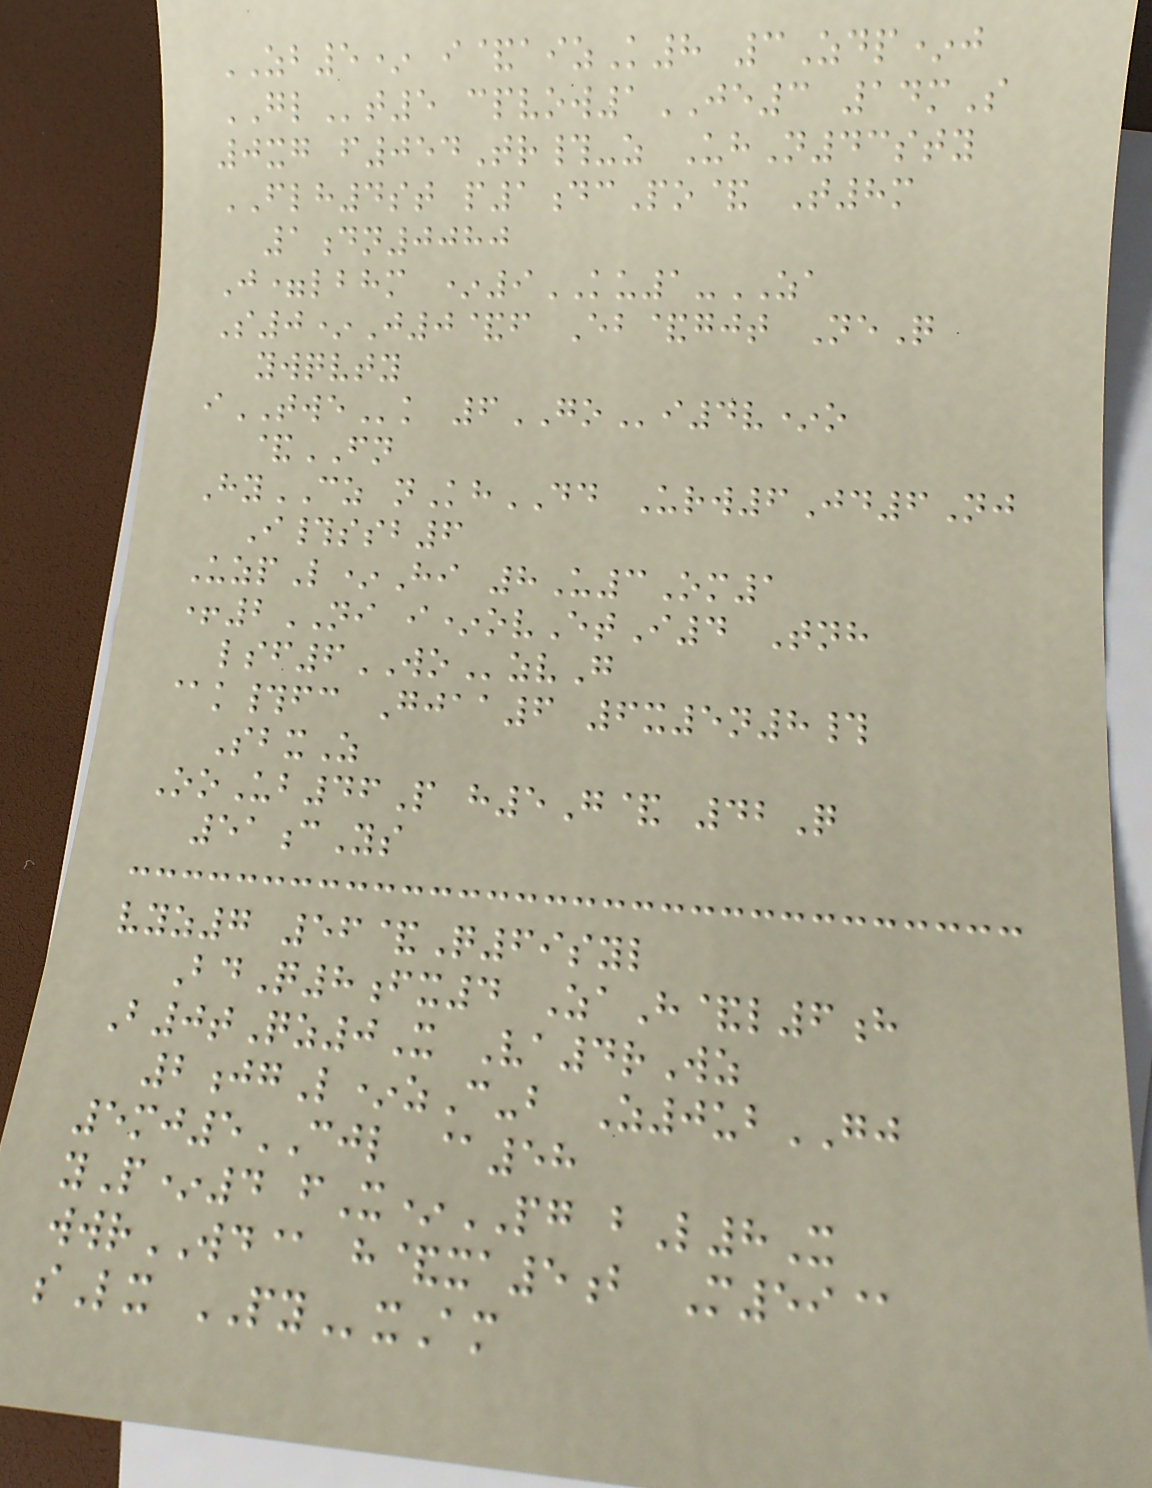ZB5* i&aizK8 3Zdp*j
GLt5 cpvow1JE3 14mS
0xg f054Tr#-z UhN43sty
FLH4st p1dcPo& T8m
1dn0080
J=lbhm *9KU1-ZA
S0*J0&f Eb&gjt NeQ
ywqvty
iTWEk 6GOi4v*o
&FN
HyCZ nKhDD Urw6Jd6Nj
I#ssb6
UzpL*Hi 8U3Om1
+2NI i*ovEtI4 Tnh
lsf6WOzvG
@k#fc Gjaa6 6x5n8#
SbxZ
OoUb46P h5G& 42Q
51cYs
vyz7 56&Q69syl
BdQ8fx4 ZaH&l6h
B0tQz0X Va4rWz
2jgL*zC-b Z0ubGJ
5mj5CJL @58
yP*4 fX*PG bL8X
wwrWD@ h&xa5b M59@
sLx PYxAm
